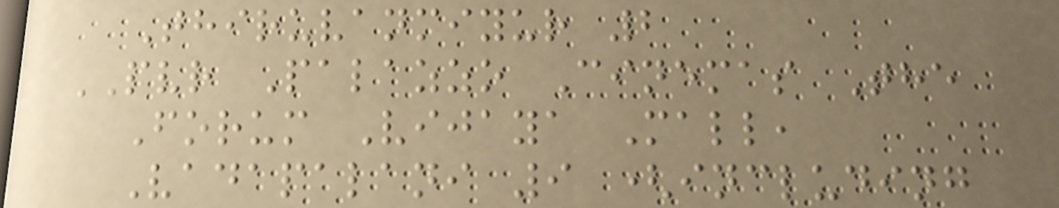Thiruvanmiyur 2
PVR Palazzo Cinemas The
Forum Vijaya Mall,
Vadapalani 9 (including
